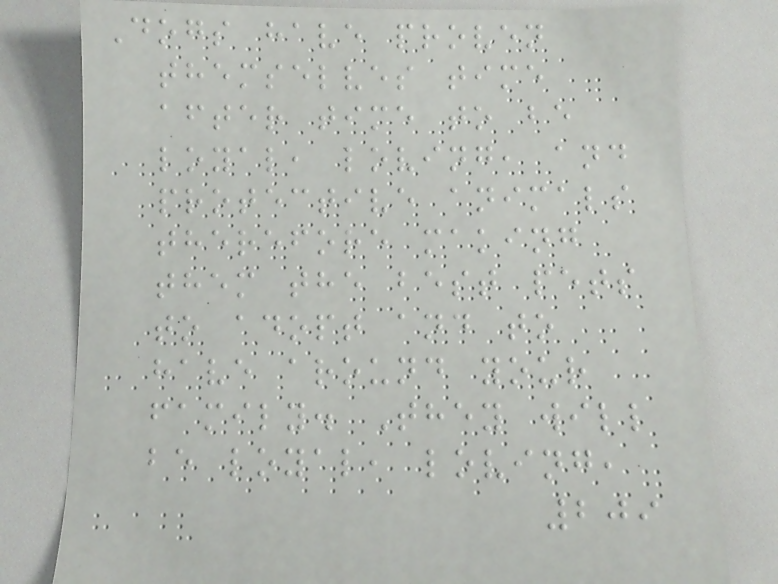Dogs have proven
themselves time
after time to be
loyal, loving, and
protective animals
therefore making
them the best pets
to adopt and to
have around your
family. They will
be loyal, loving,
209
